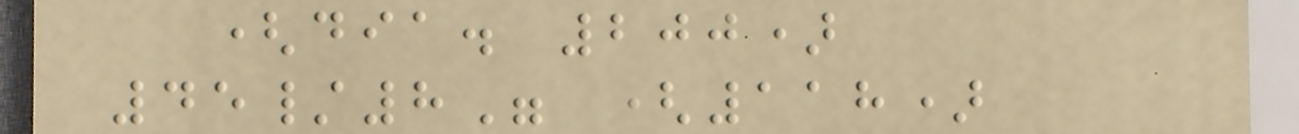(dia. 200)
45/8" (118)
